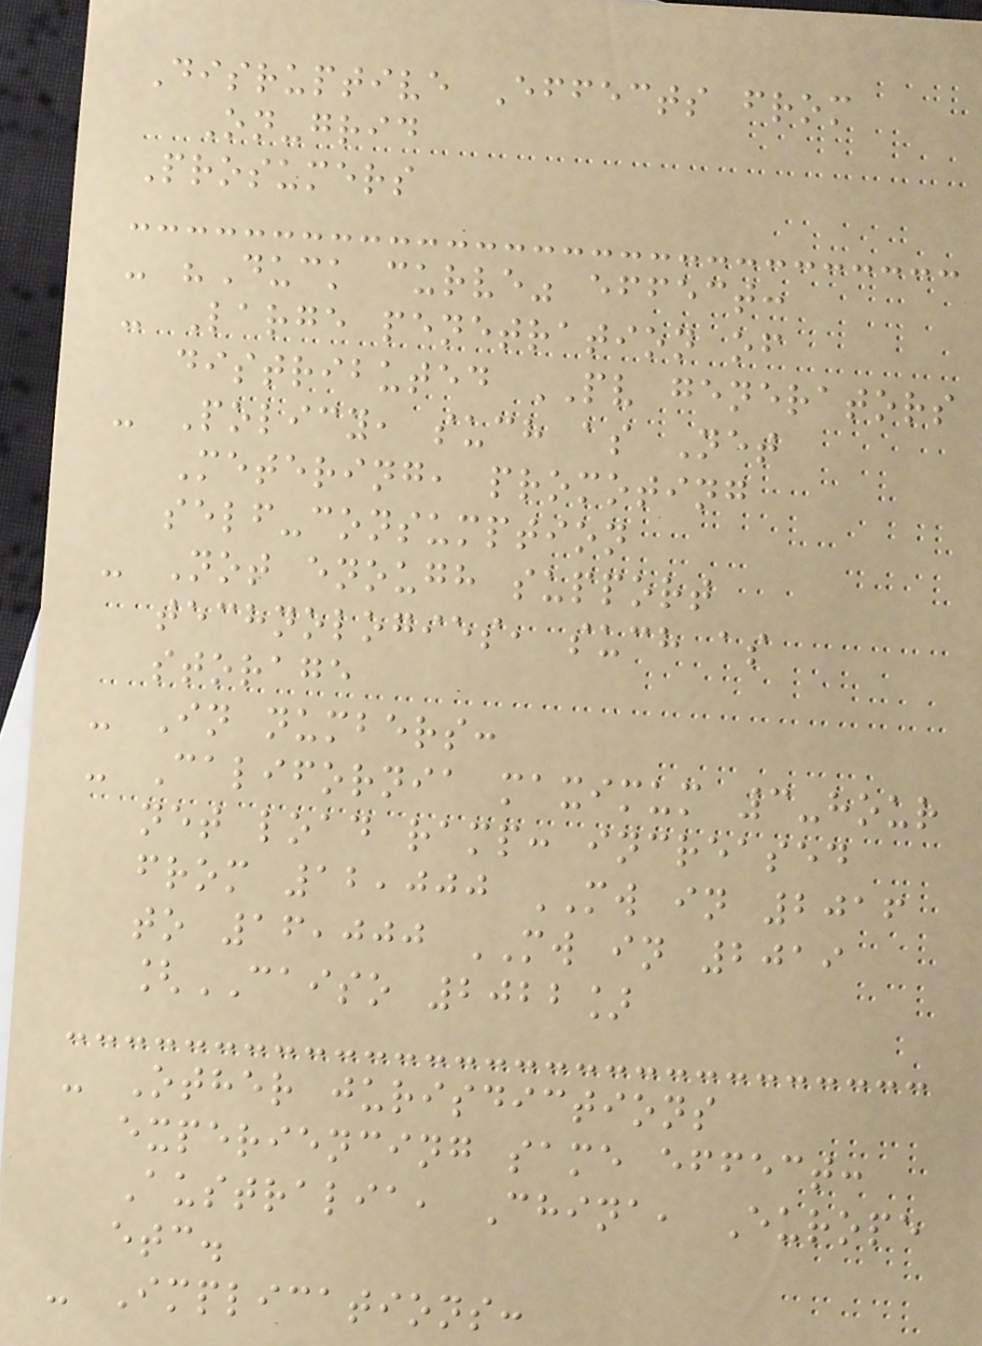Disruptive Effects from
On-grid
Prosumers
- "Duck curve" effect:
- Large penetration of
distributed PV generators
- Policy, such as Net
Metering, promoting
self-consumption
- Not enough support
technologies, such as
storage
- In numbers:
- California maximum 3-hour
net load ramp: increased
from 12,000 MW in 2016
to 16,000 MW in 2019
[CAISO 2022]
- Other jurisdictions
experiencing same effect:
Australia, China, Europe
etc.
- Implications:
